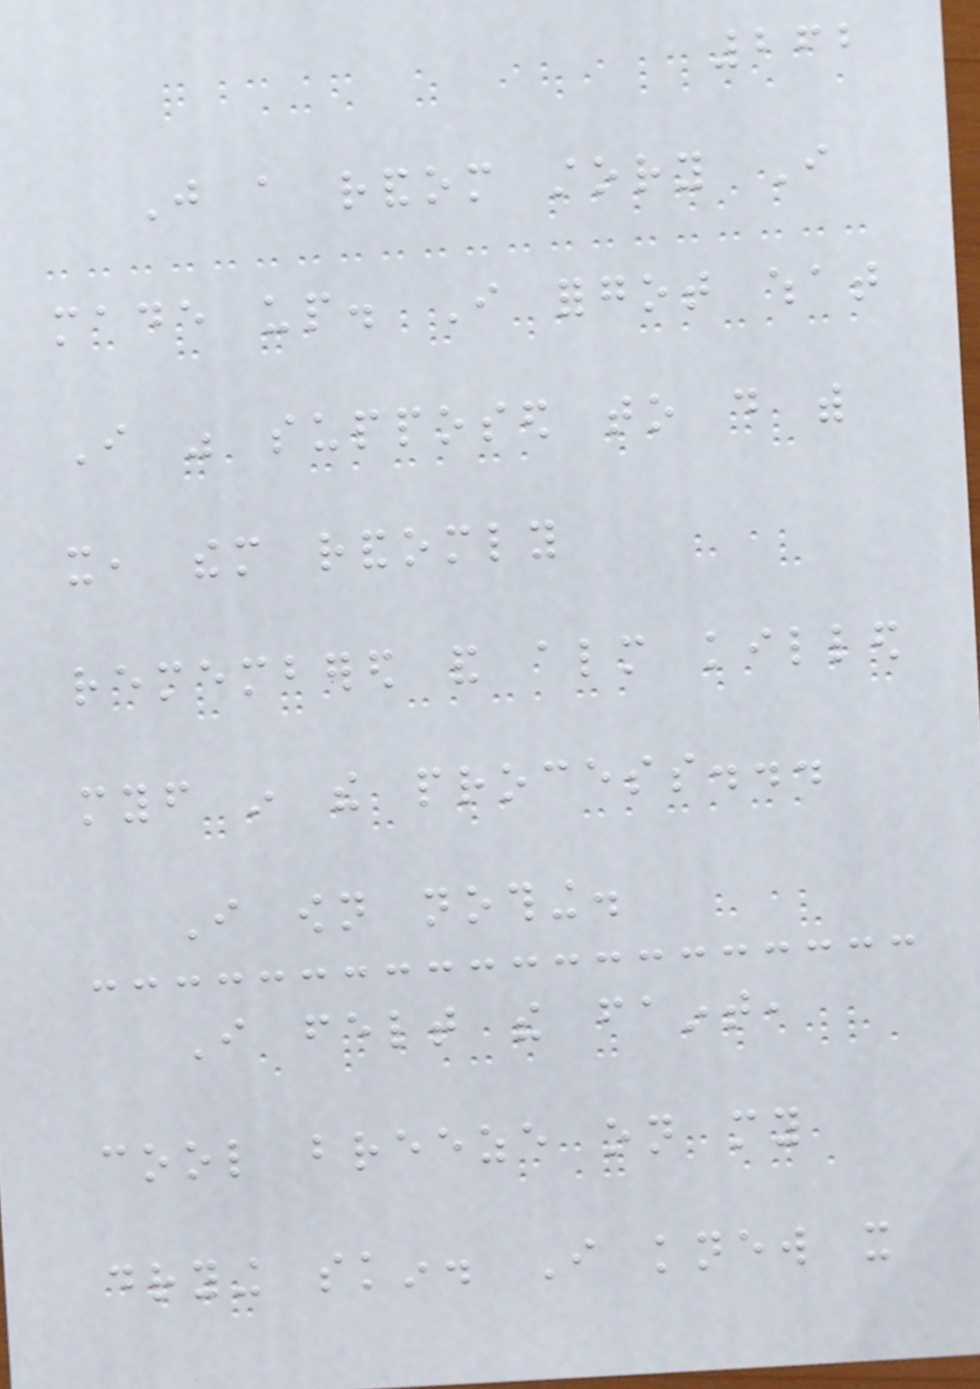262
Just a random story I
made up. I forgot what
I was supposed to do with
it, them randomly
remembered and almost killed
myself in the process...
I own nothing.
I felt the faint,
cool breeze on my
drying skin. I knew it
